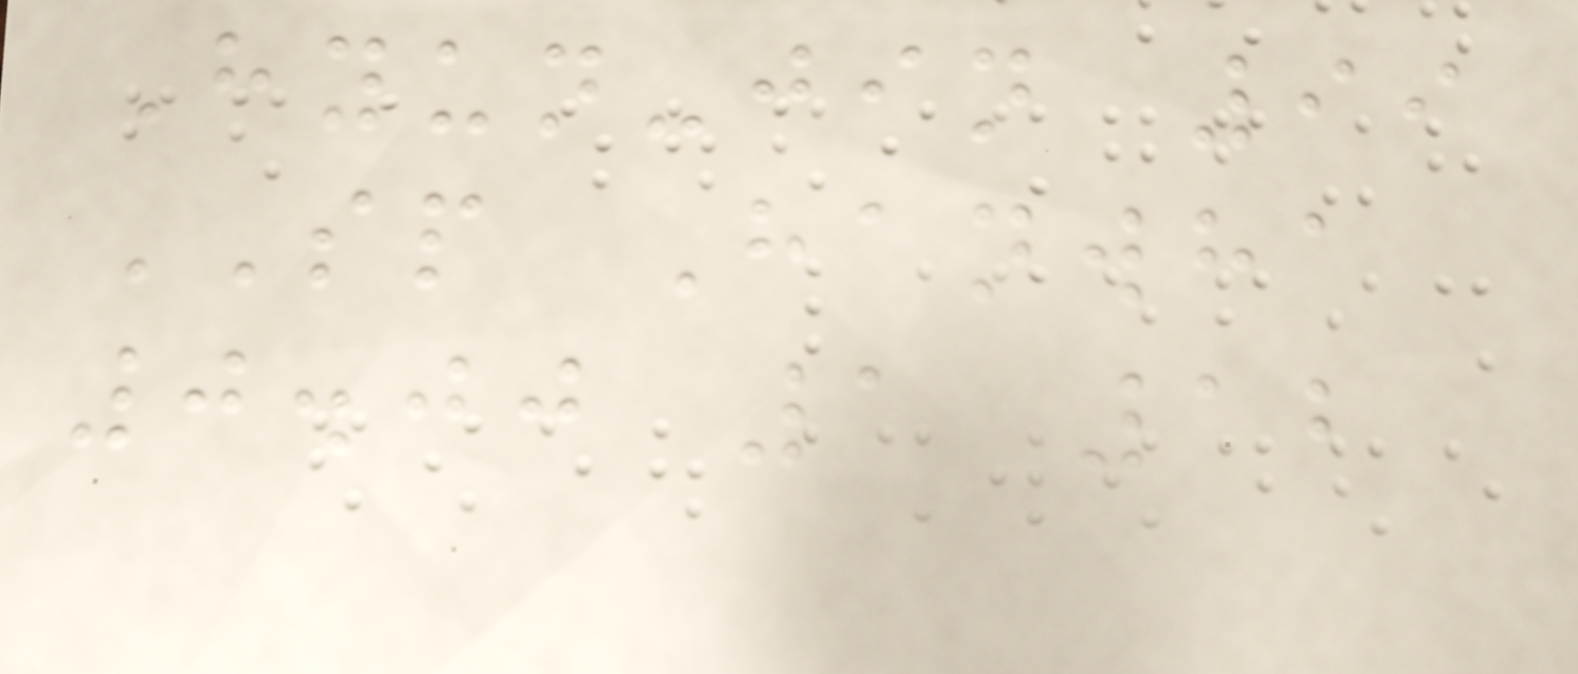Hyun-jin 99
SP Hanwha
0.00 1 12
